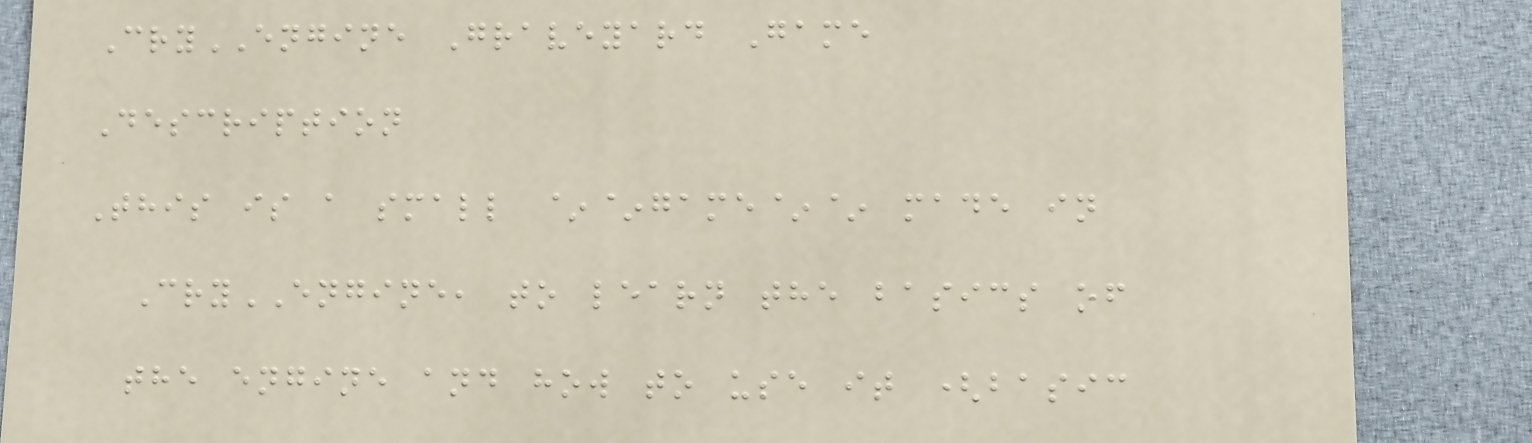CryENGINE Graveyard Game
Description
This is a small ~~game~~ made in
CryENGINE, to learn the basics of
the engine and how to use it (basic
